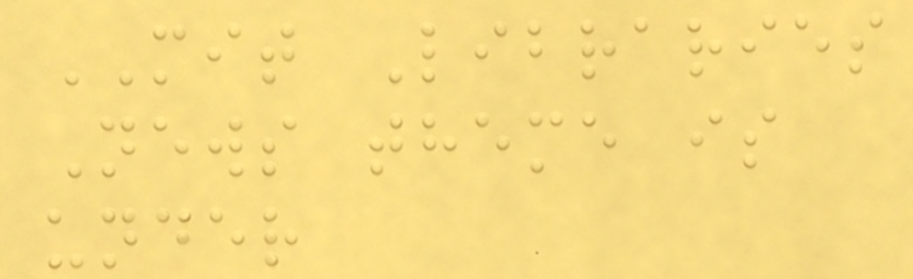MIT Libraries
News theme is
under
